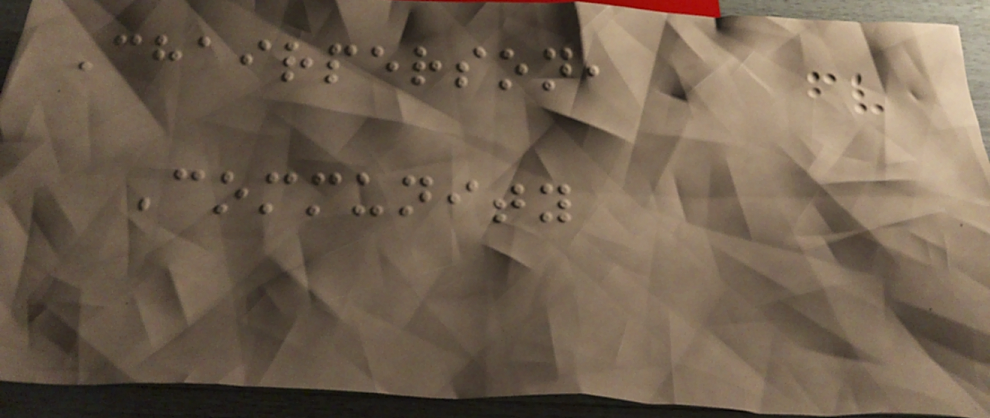Chairperson,
Community
